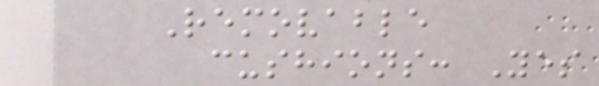Removable
cushions: Yes
